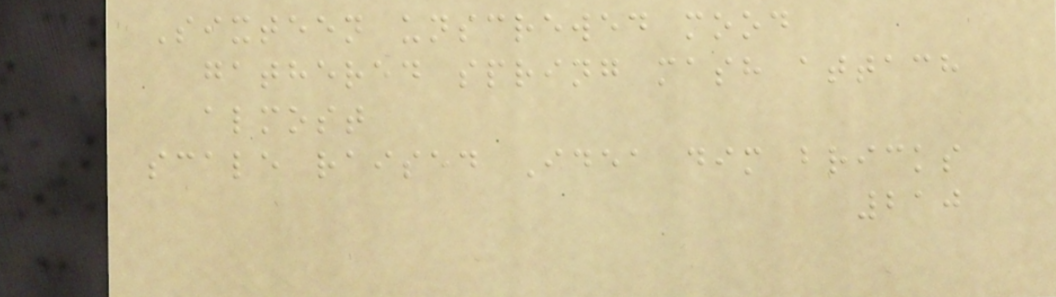Sixteen unscrewed mood
gathered spring mash attach
almost
scale raised Idea dim bricks
210
